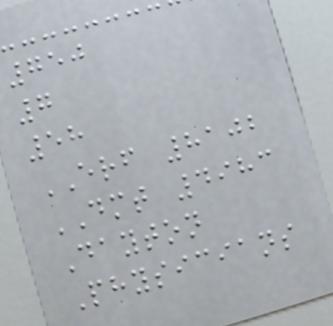750
7
58
ERF 8102
DMT 4983
Dayton
Physicians
